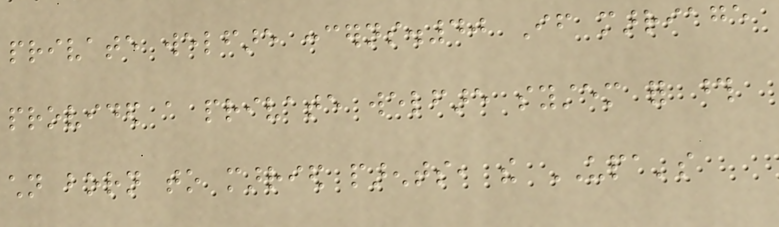private welfare concerns.40 If marriage
provided a private welfare system for those
children born to married parents, the UPA's
